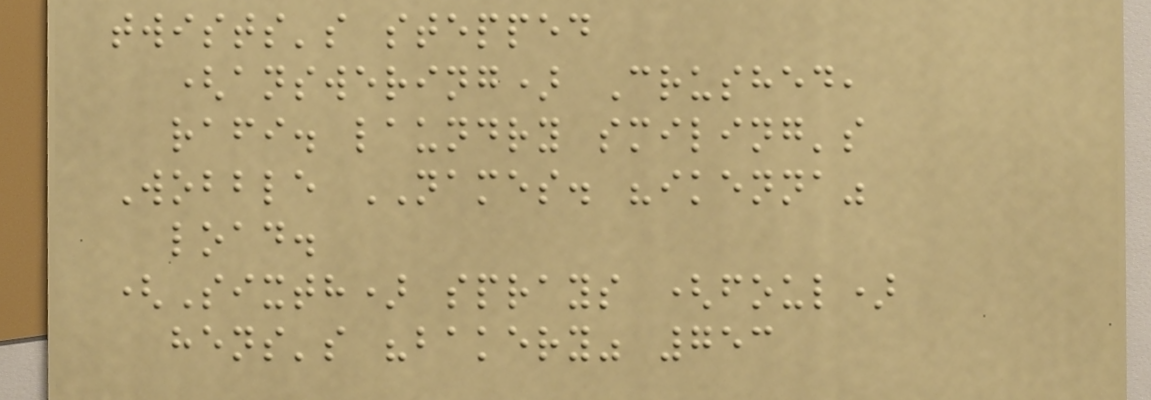twists's stepped
(answering) Crushed,
rafi. laundry smiling's
Wobble NAMES. "ikenna"
load.
(Sixth) sprays (foul)
hens's "bakery" 753
